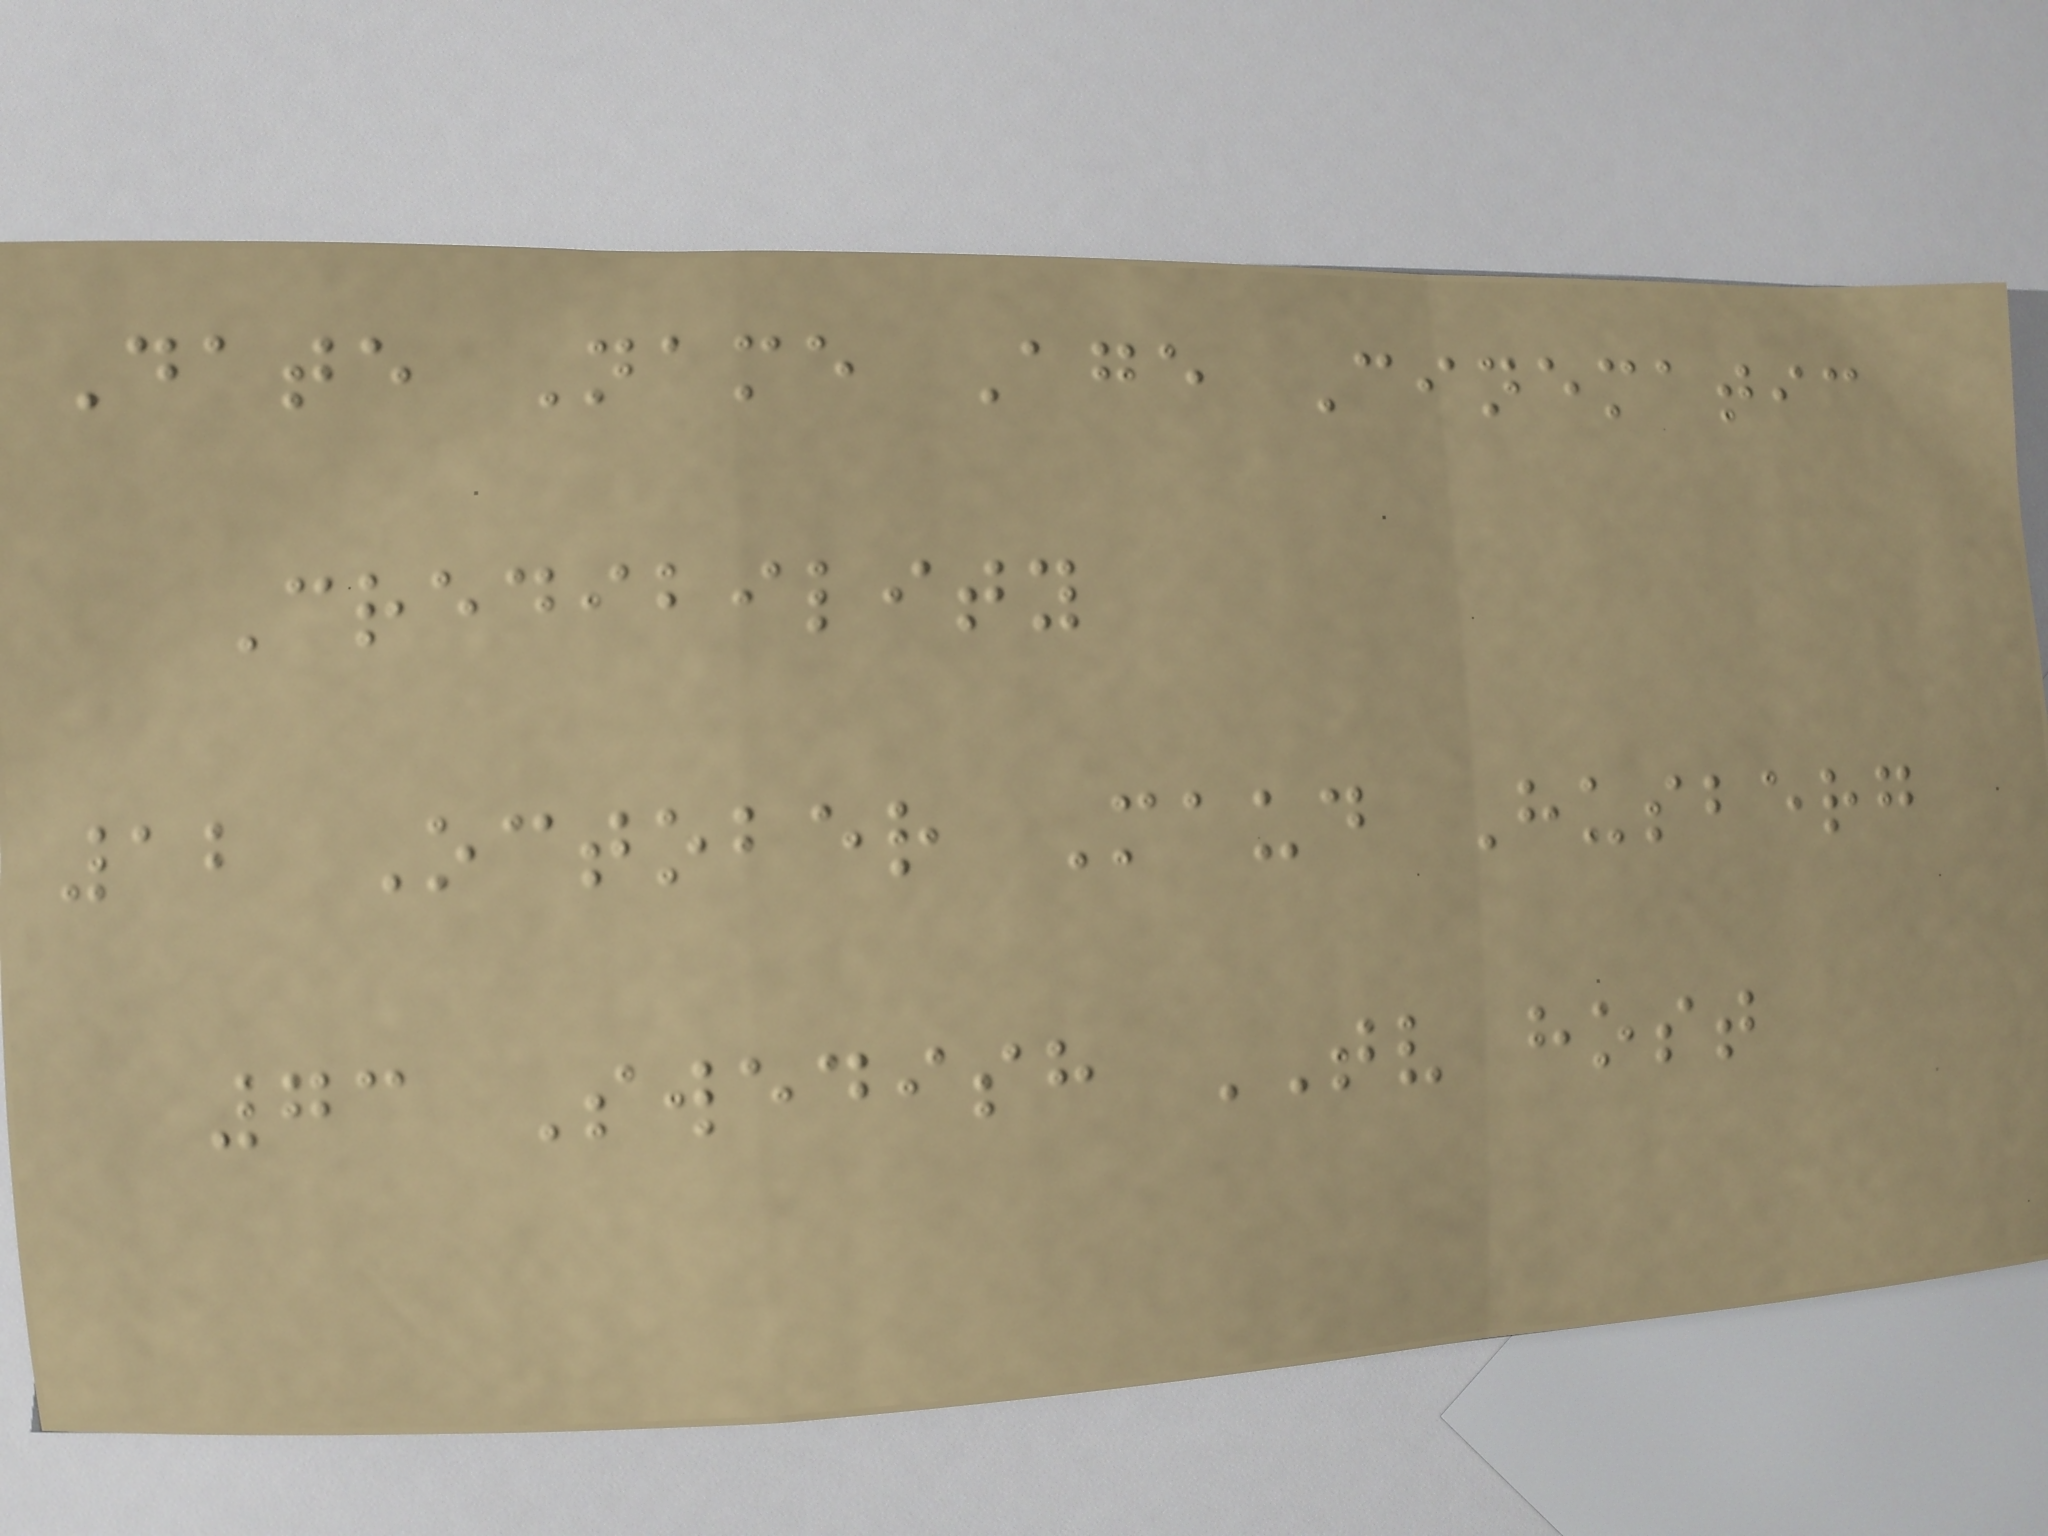Date Name Age Cinematic
Credibility
12 October Maud Husberg
73 Swedish TV host
